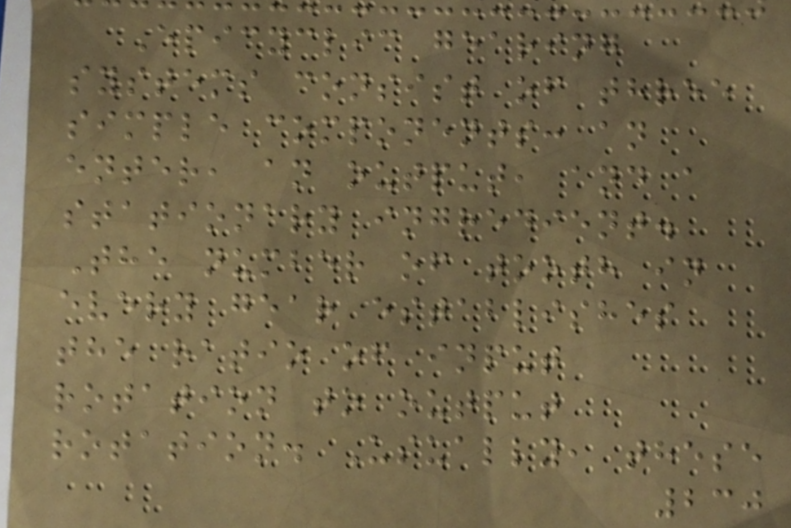Epicyclic gearing
systems consist of three
simple components: an
enter, an output, and a
stationary ingredient.
The number of tooth in
every gear establishes
the ratio of input
rotation to output
rotation. Usually, these
230
